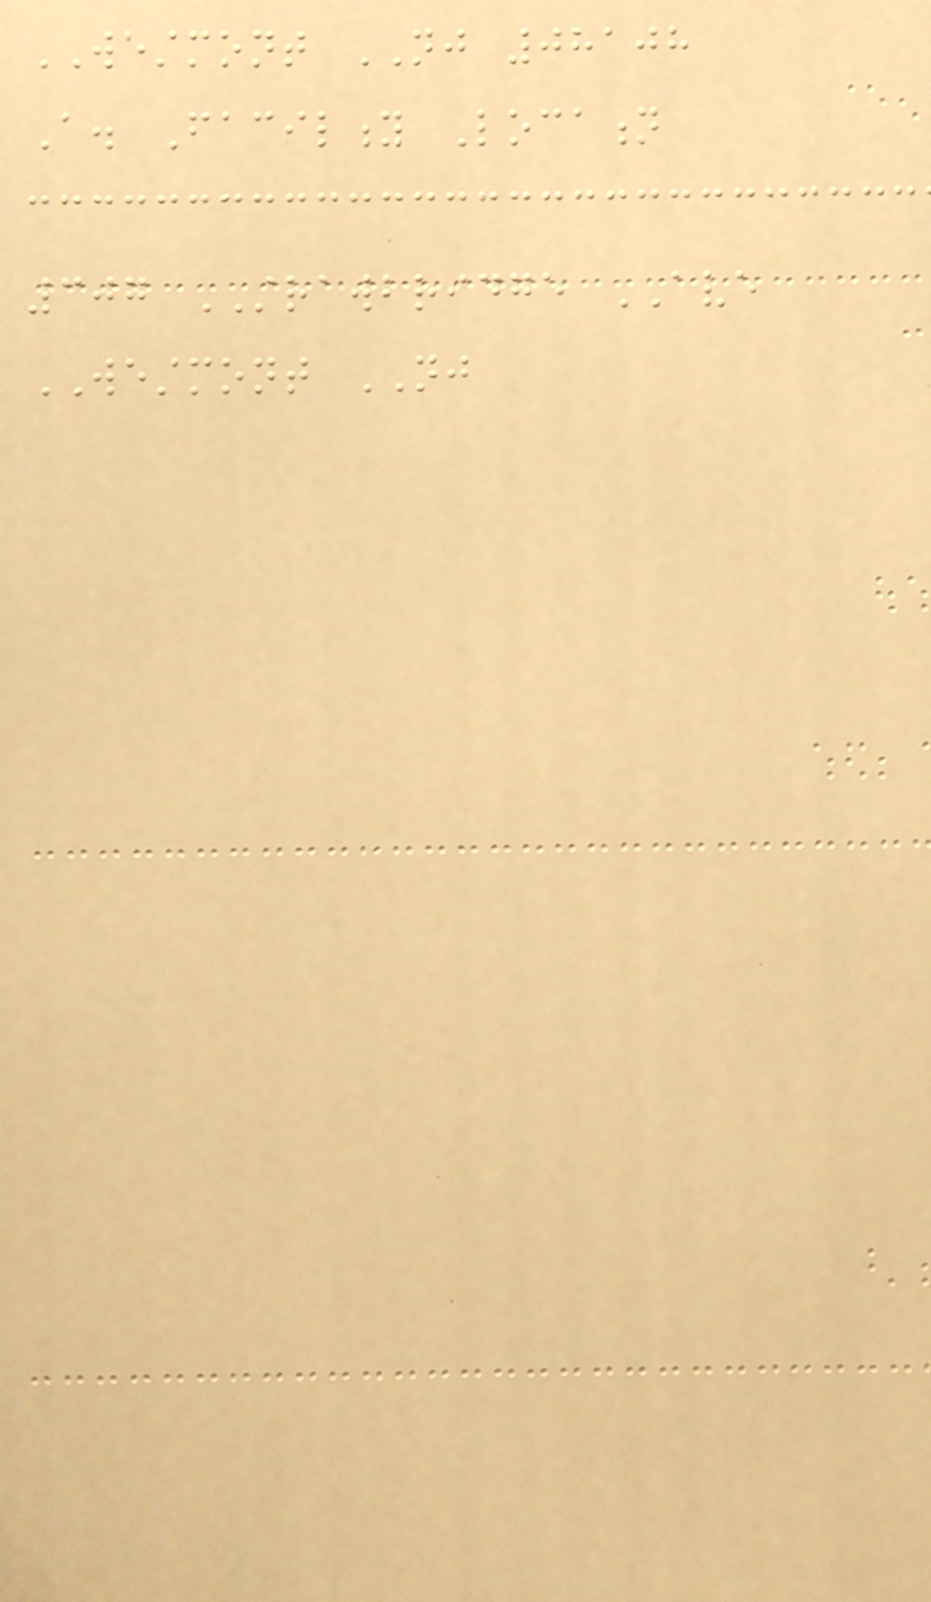WESTMONT NJ 08108
A. Facility Location
307 STRAWBRIDGE AVE
WESTMONT NJ
